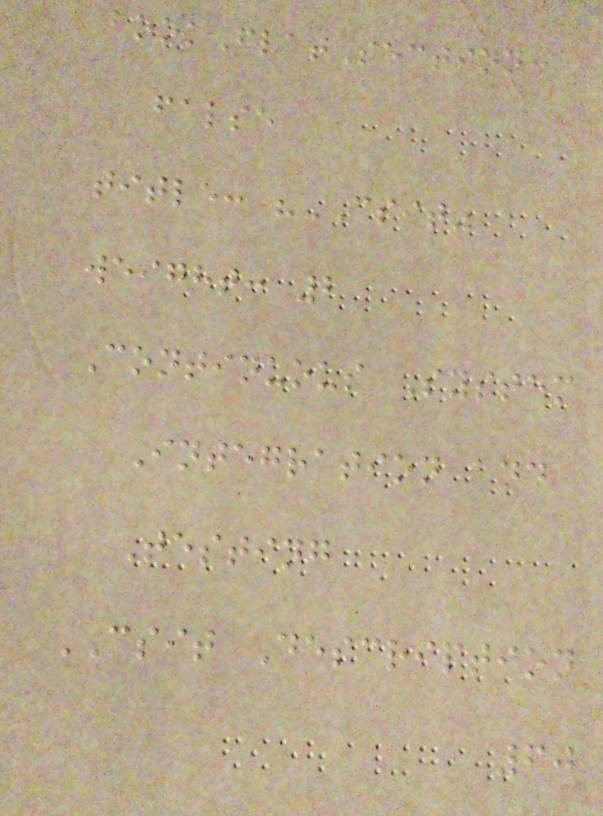bookFlatSection:
false
title: "CSIT"
weight: 2
Continuous System
Integration and
Testing
CSIT Description
60
